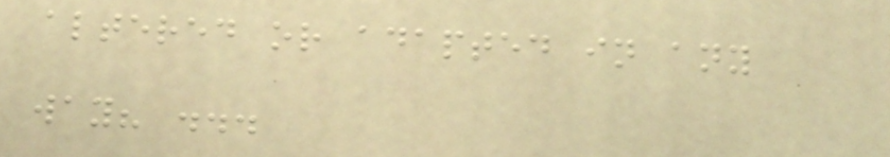altered or adapted in any
way? ...
